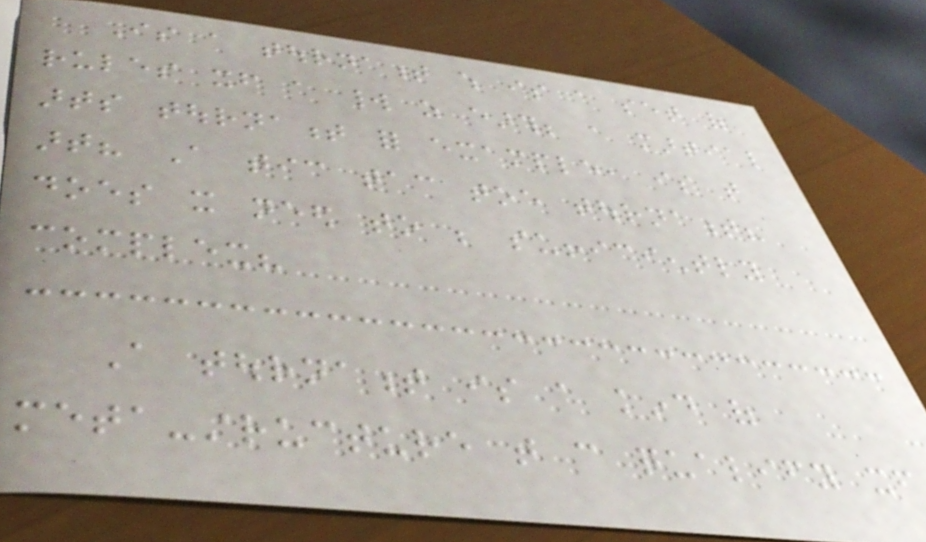Is a tournament which is a set of
rules itself a world as earth; a martial
arts tournament for example, is that
art? A tic tac toe tournament?
does it need to be sufficiently
complex?
A tournament is a kind of
meta-structure that can qualify itself
